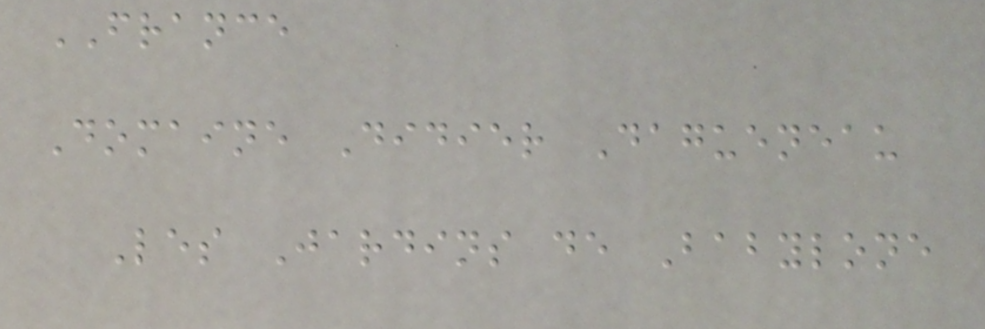FRANCE
Domaine Didier Dagueneau
Les Jardins de Babylone
